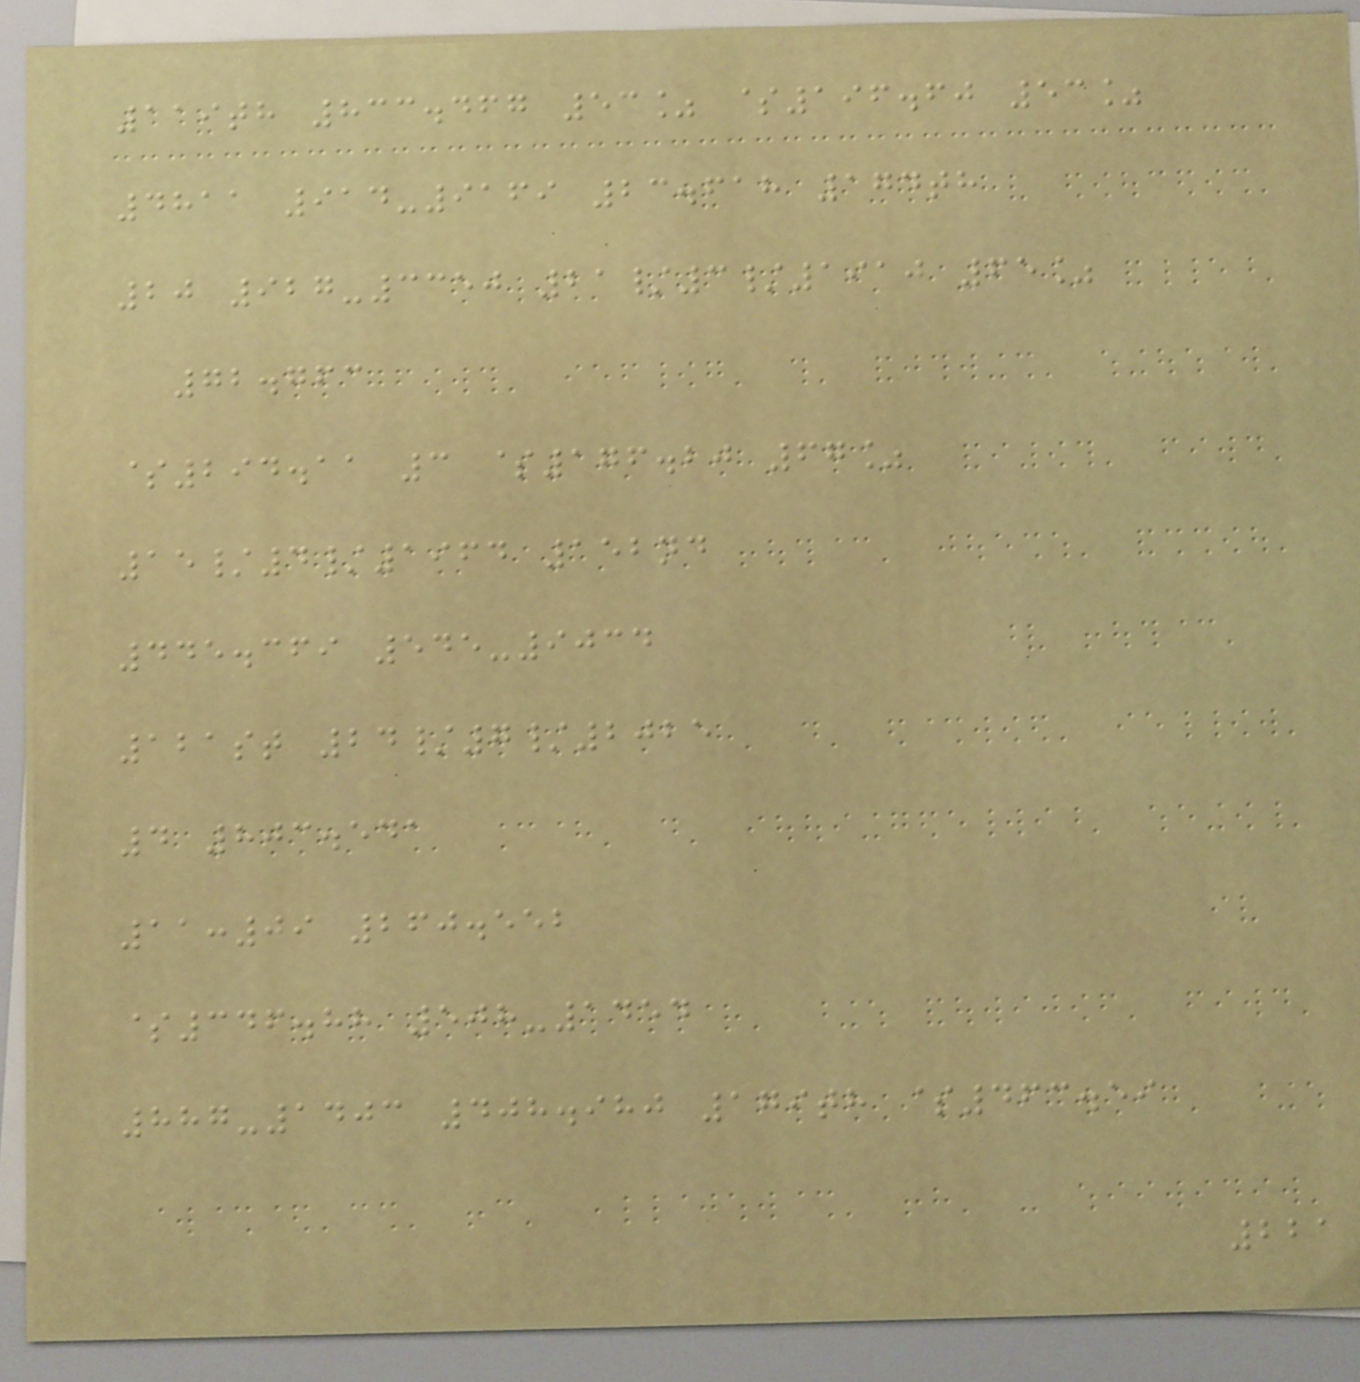119th 833.467 53% $196.60 53%
4811 914-9169 23.618 174th
20 927-3350 21/3/1910 65%
72.763
$294.11 3 $176.20 67%
15/4/1964 152nd
445.369 545-9034
121st 24/7/2025
4 803.541
11:09 260.552
$346.88 508-1454
887-1403 408.980 179th $463.59
221
